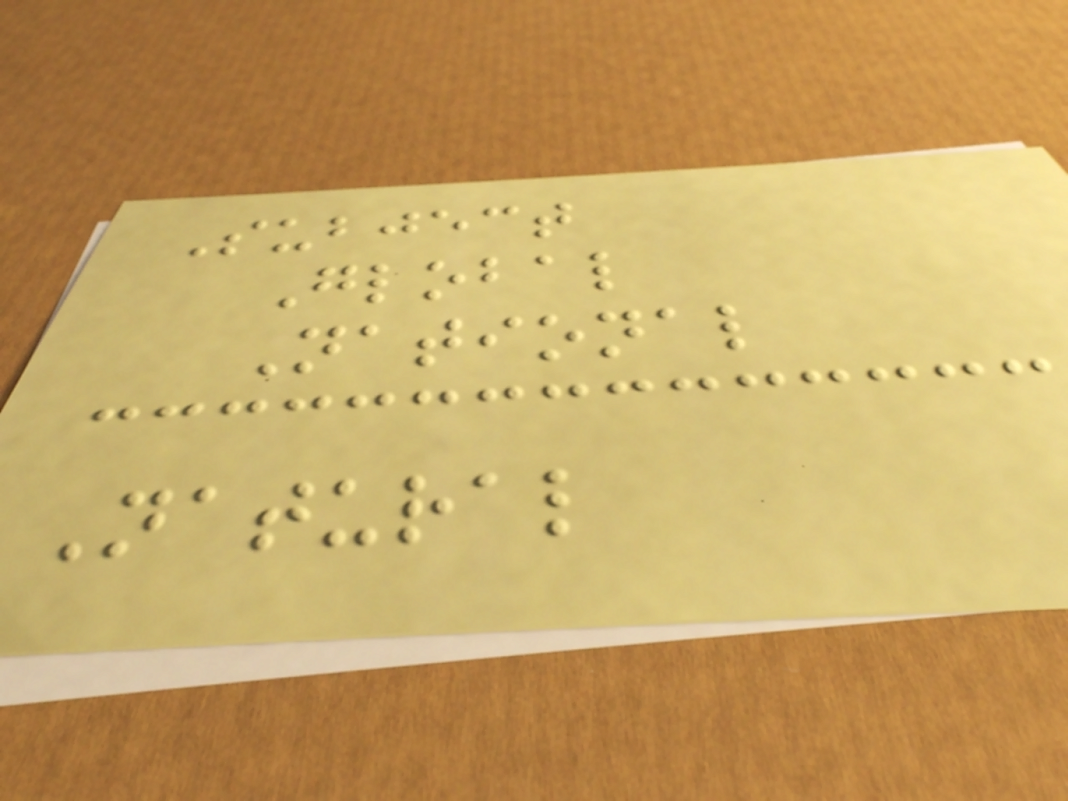Subject
Global
National
Natural
